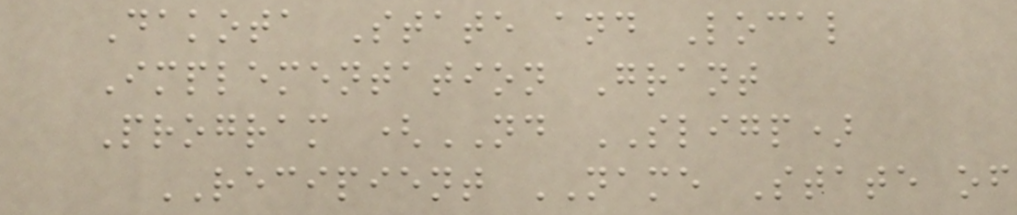Dakota State and Local
Implementation Grant
Program (ND SLIGP)
RECIPIENT NAME State of
